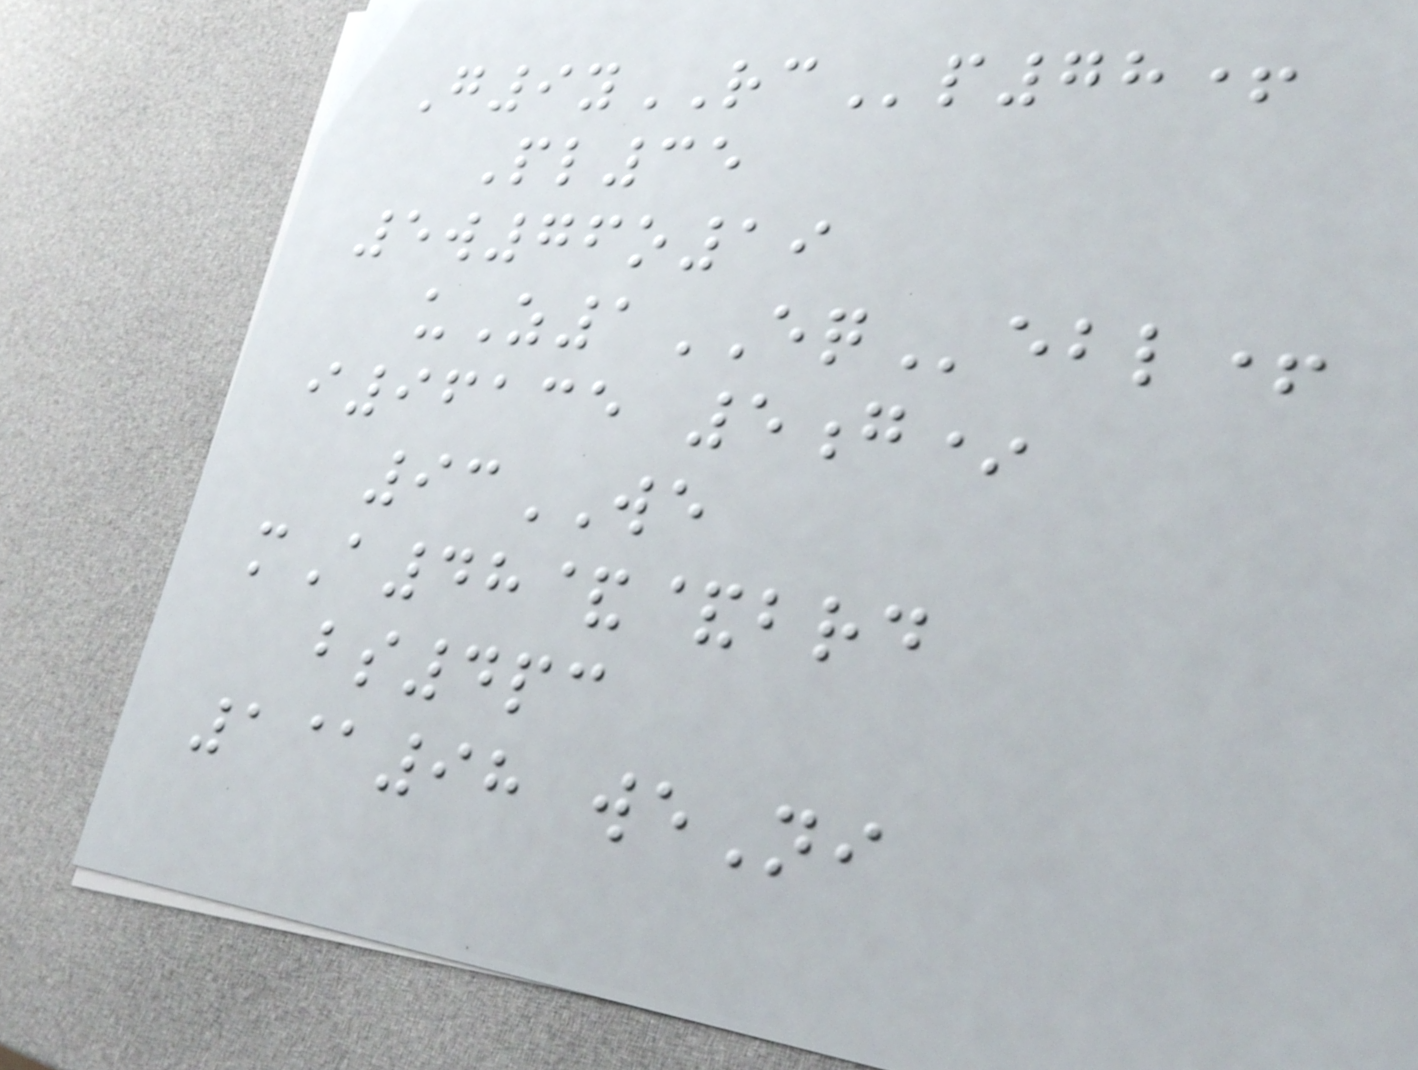G9yRCp78+
Pl35
5w76o19
uZ1EQebl+
i96135 5g*
93WE
mA48&&brd
bs4pc
1@98 weNi
